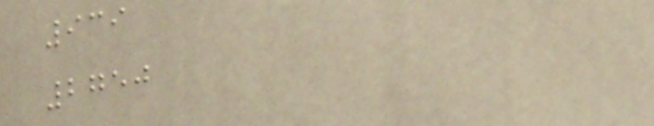939
2750
